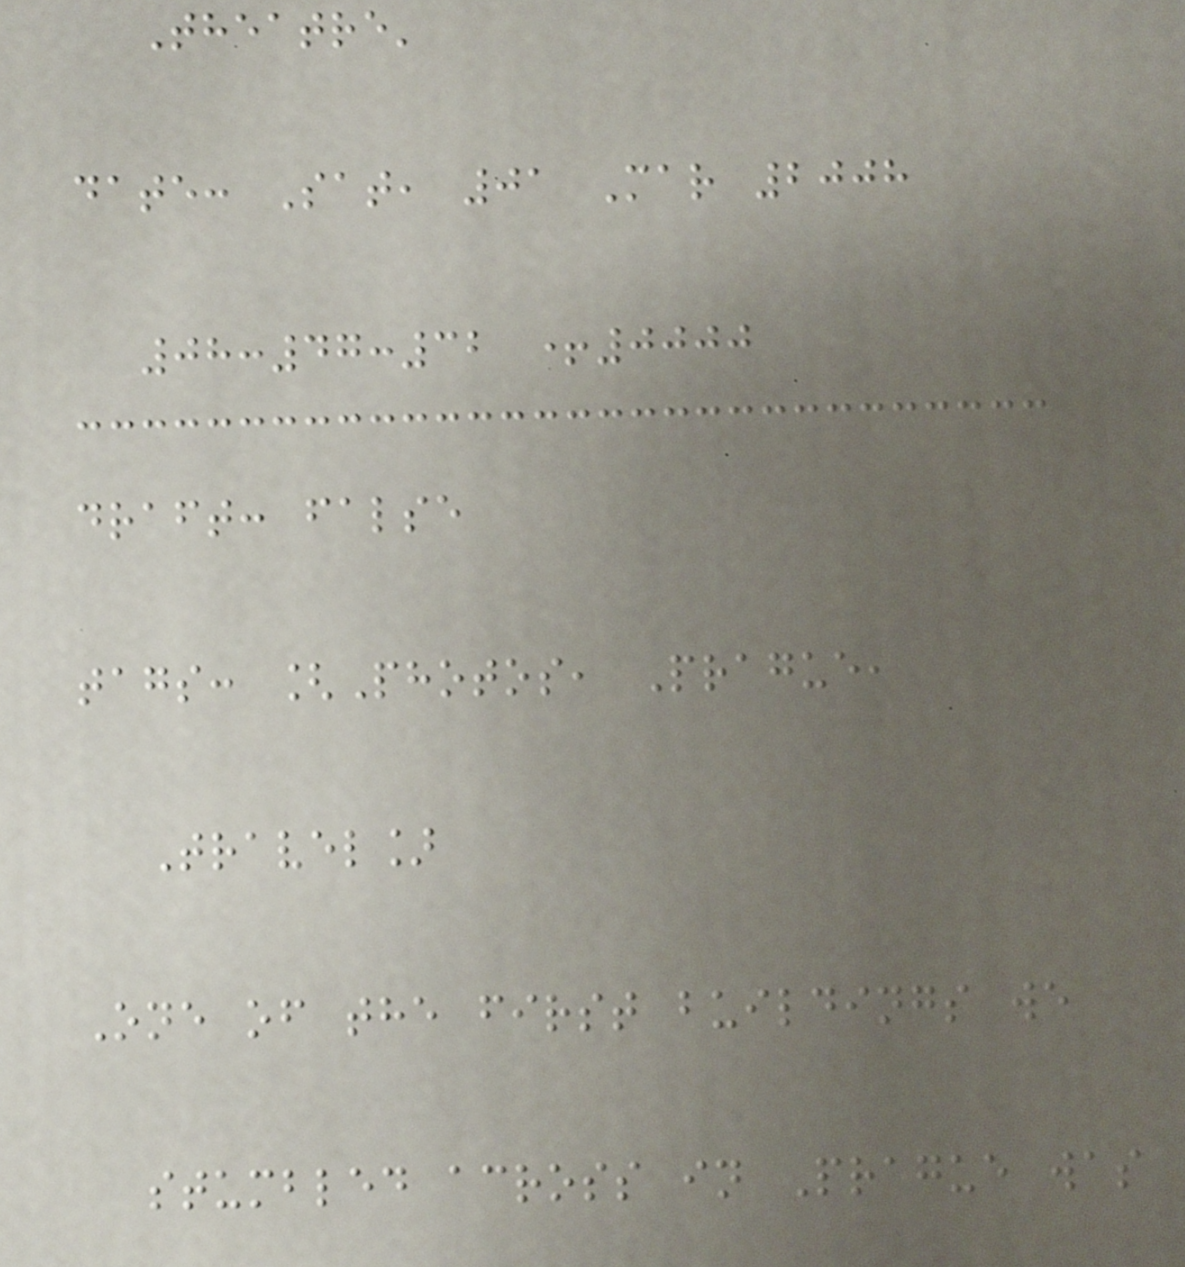Theatre'
date: Sat, 01 Mar 2008
08:47:32 +0000
draft: false
tags: [Photos, Prague,
Travel]
One of the first buildings we
stumbled across in Prague was
